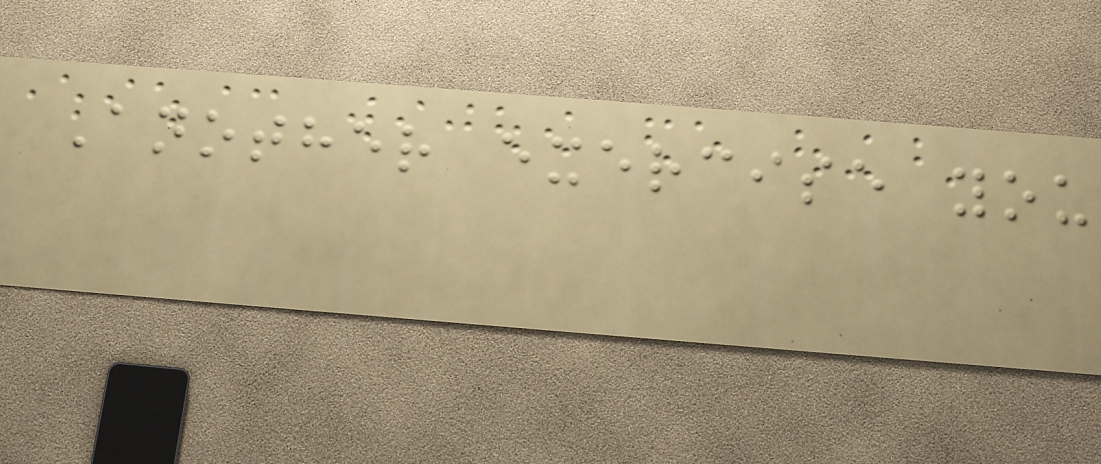Another exercise you
